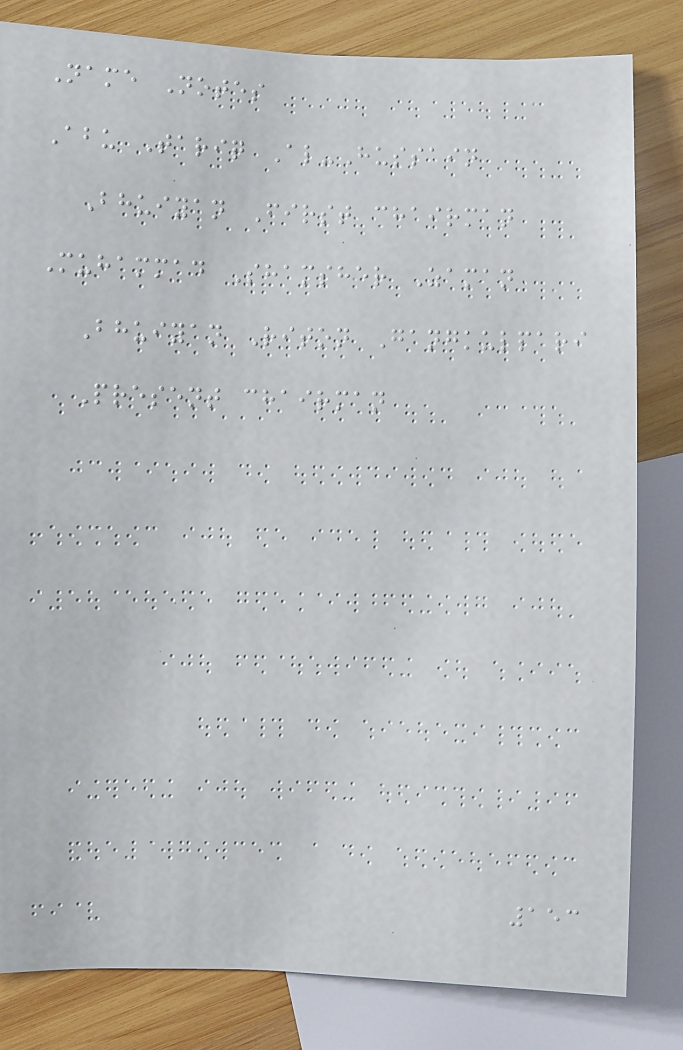Name Notes
Abu Tariq Al-Hussain
Bhuiyan First chairman
Muhammad Shamsher Zaman
Bhuiyan Riton Gangkulpari
Present chairman
153
